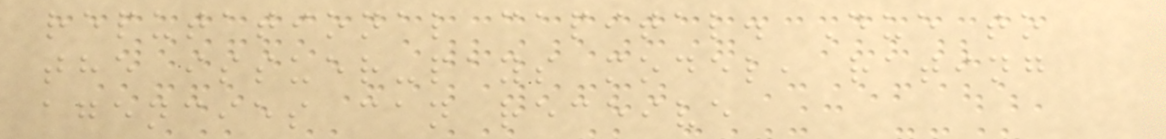reputational capital. Due to
the issuer-pays model, rating
agencies can receive
